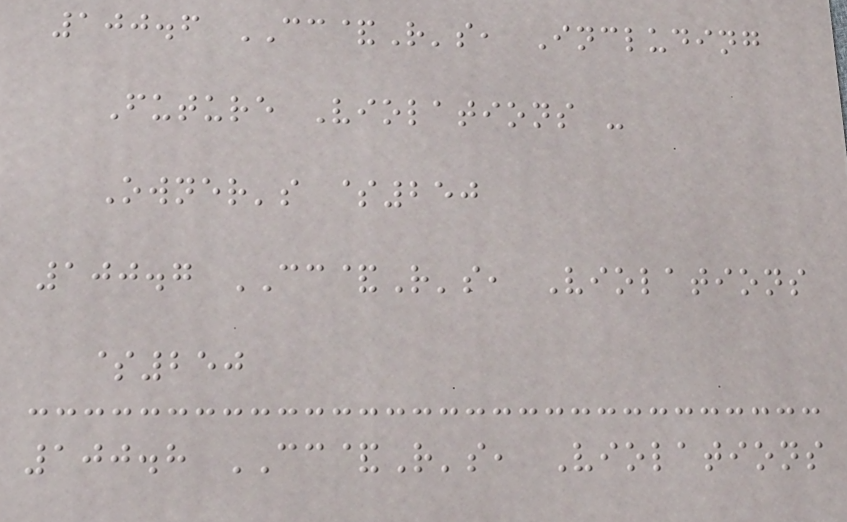100.6 CC&R's, Including
Future Violations -
Owner's $250
100.7 CC&R's, Violations
$250
100.8 CC&R's, Violations
